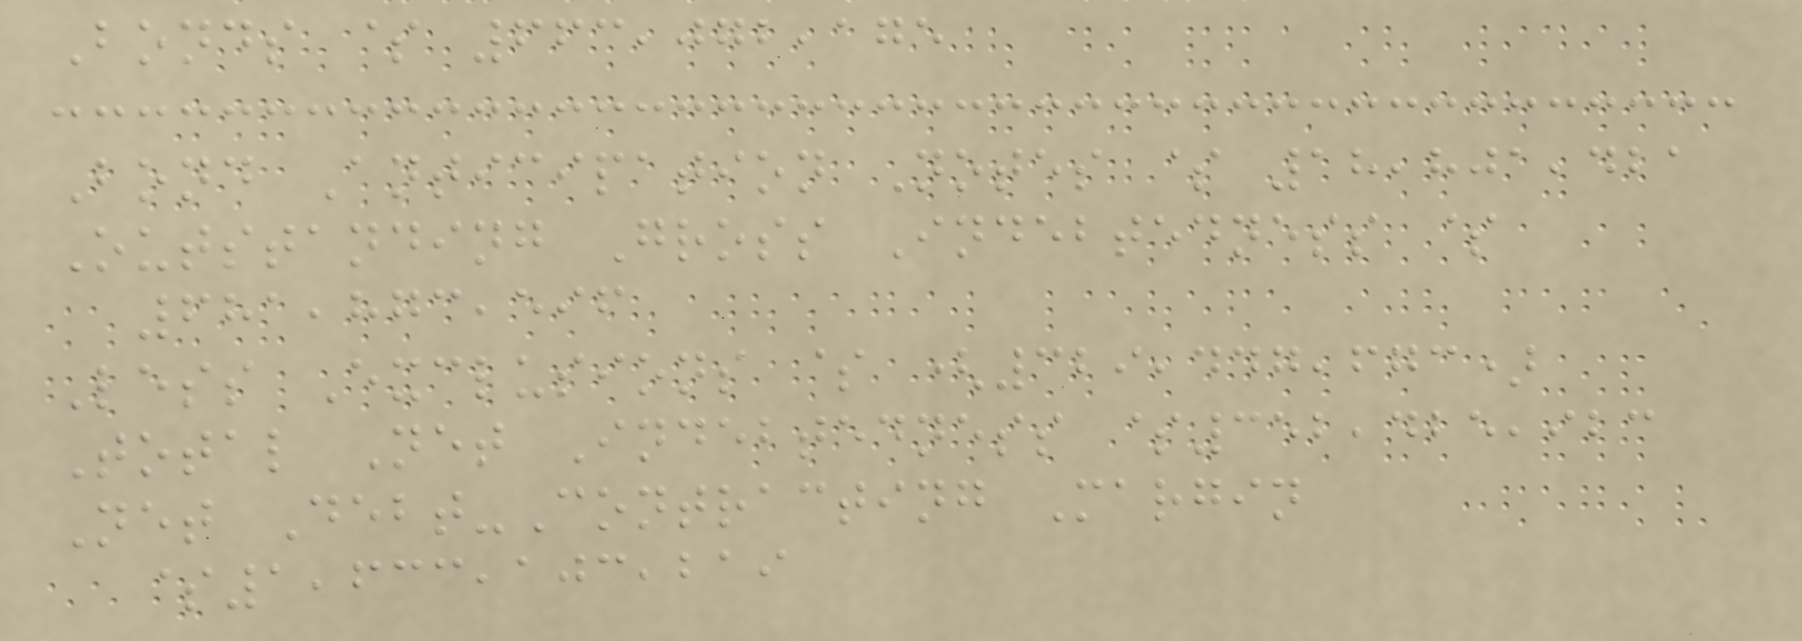Bonds $ 663,072,175
Bond Anticipation Notes $ 18,801,421
Outstanding Gross Indebtedness $
681,873,596
Less Exclusions $ (329,447,673)
Total Net Indebtedness $352,425,923
Net Debt-Contracting Margin
$1,633,103,219
